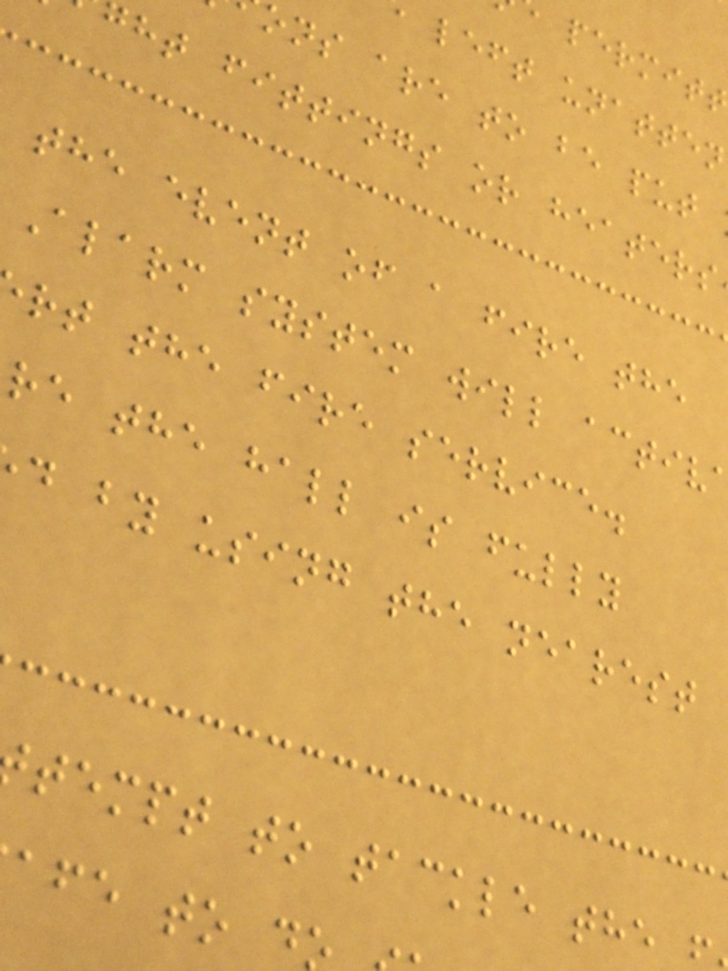left unatten
ons are to be put
ht fittings or heaters
the event of a fire the
Alarm system will activ
rt the fire service.
re the hall is fully
d by using the nearest
tempt to tackle the
afe to d
